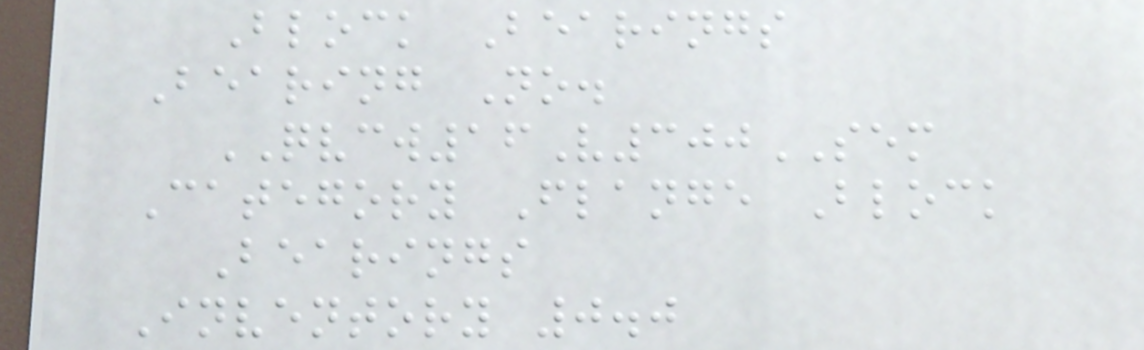Block Bearings
Bearing No.
QVCW16V300SEM
Category Flange Block
Bearings
Inventory 0.0
